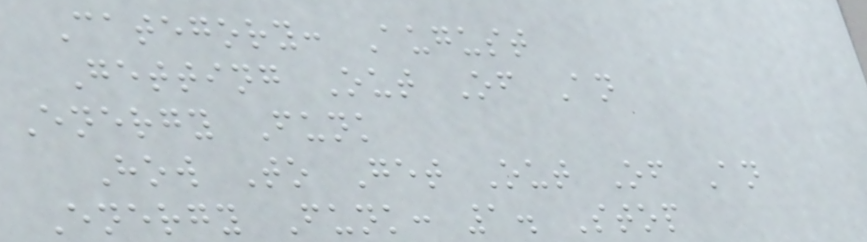Category: August
Getting Out Of An
Energy Funk
How To Get Out Of An
Energy Funk: 1. Stop
